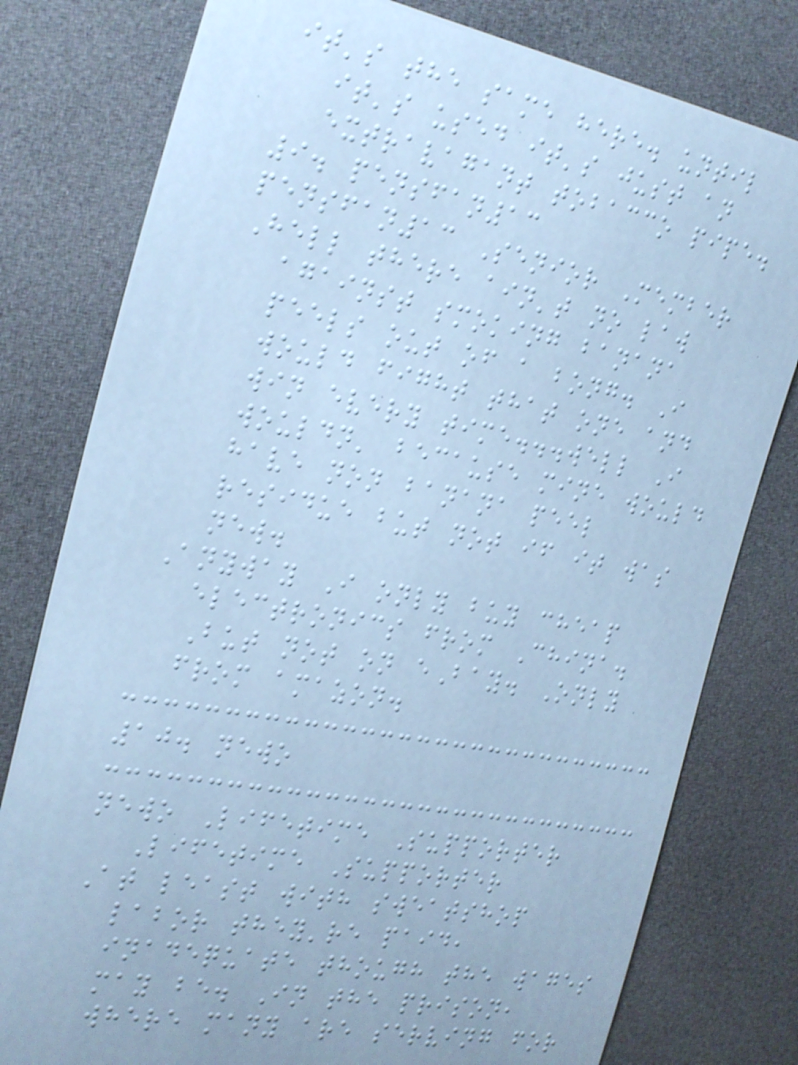it's the same here. until
it's used it's just an
extravagant tobacco pipe.
9. pensfan13
pensfan13 Senior Member
Hell there ain't no law
against smoking banana
peels out of a bong. I
would fight that one and
win every time...well I
wouldn' because mine would
have non banana peel
residue but not if it was
new.
Anyway I only buy cheap
electronics from China.
But not on eBay. Only
from amazon.
10. newo
newo Lifetime Supporter
Lifetime Supporter
At least with sweatshop
labor they're paid,
inadequate though the wages
may be. In the prison,
where many are serving for
